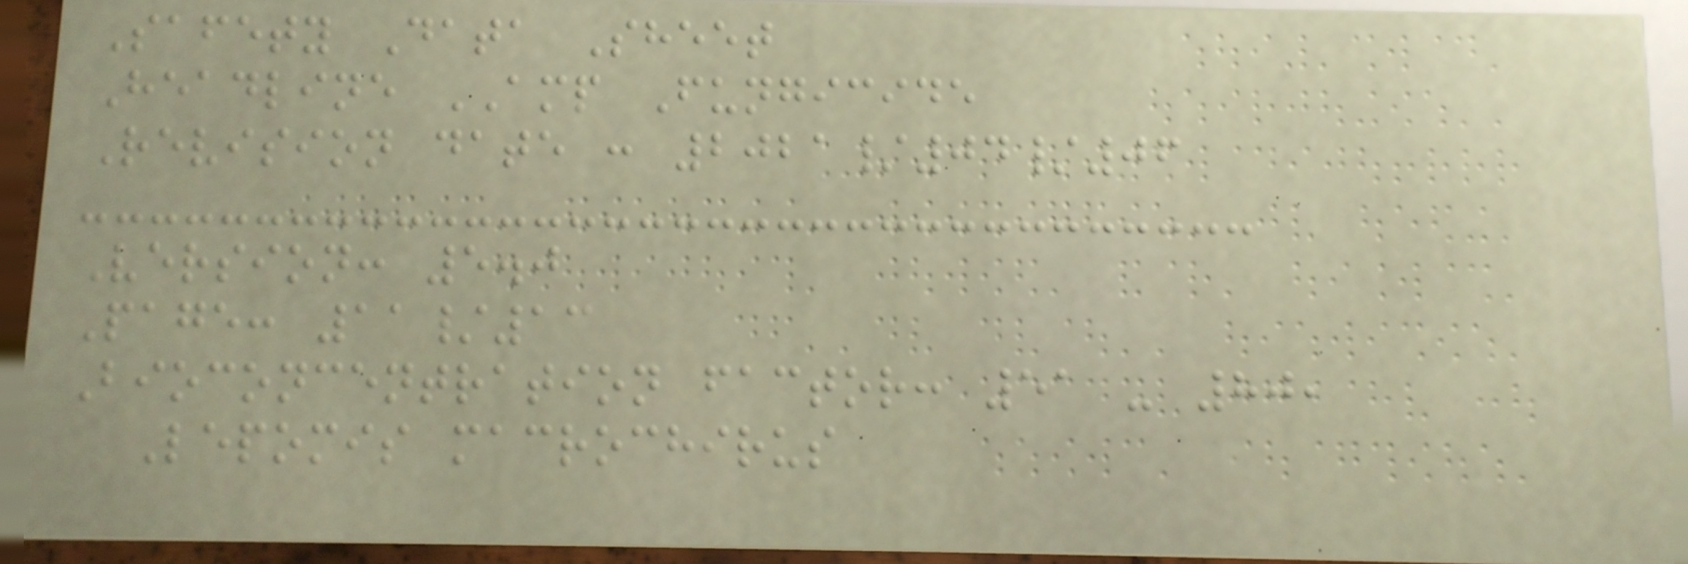Safety Data Sheet
Headline AMP Fungicide
Revision date : 2021/04/06
Version: 5.0
Page: 11/13
Bioconcentration factor: 51 - 80,
Lepomis macrochirus
